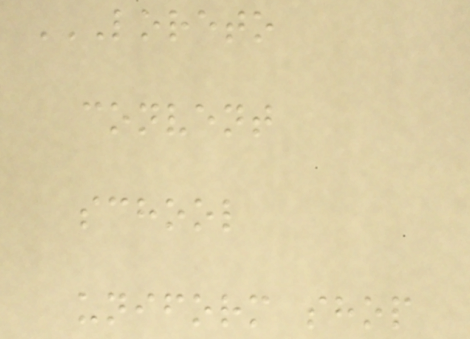LORETO
CONVENT
SCHOOL
UNIFORM SHOP
